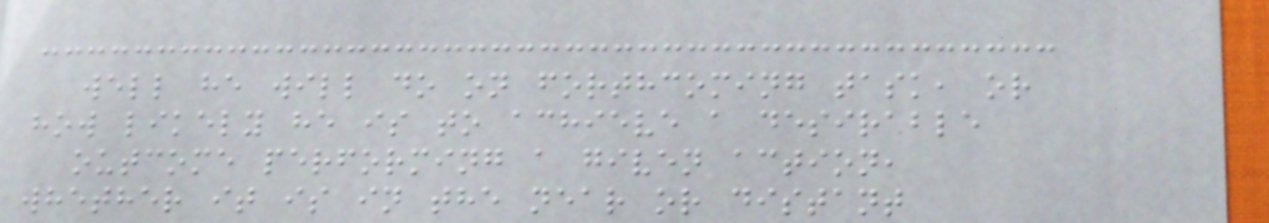well he will do on forthcoming task, or
how likely he is to achieve a desirable
outcome performing a given action,
whether it is in the near or distant
